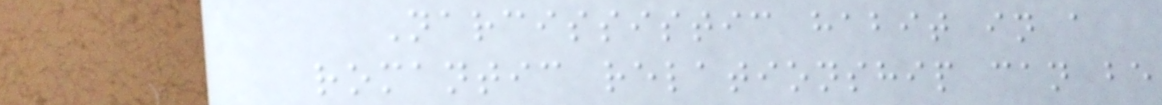Narcissistic habit in a
romantic relationship can be
